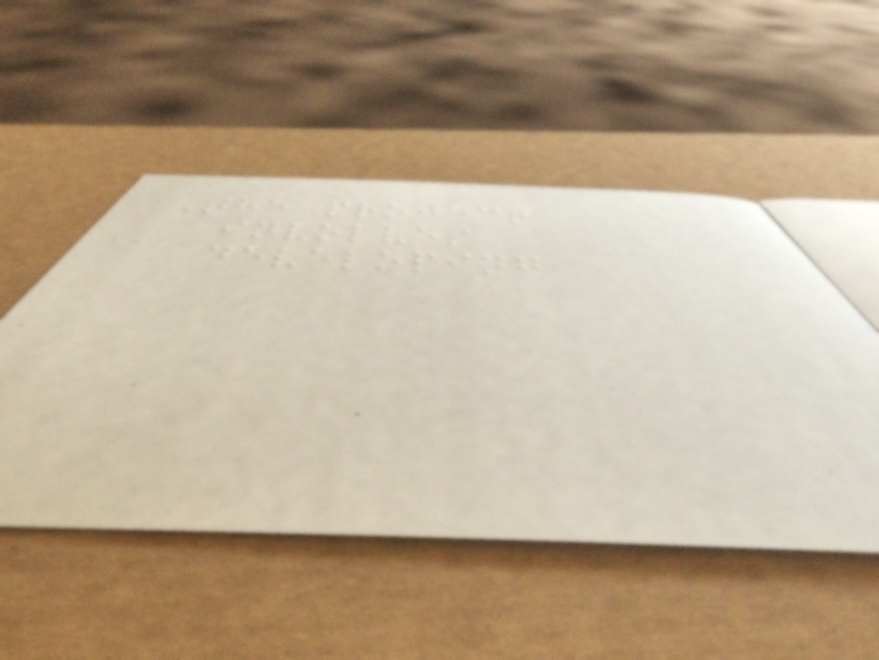The project
involves
developing
